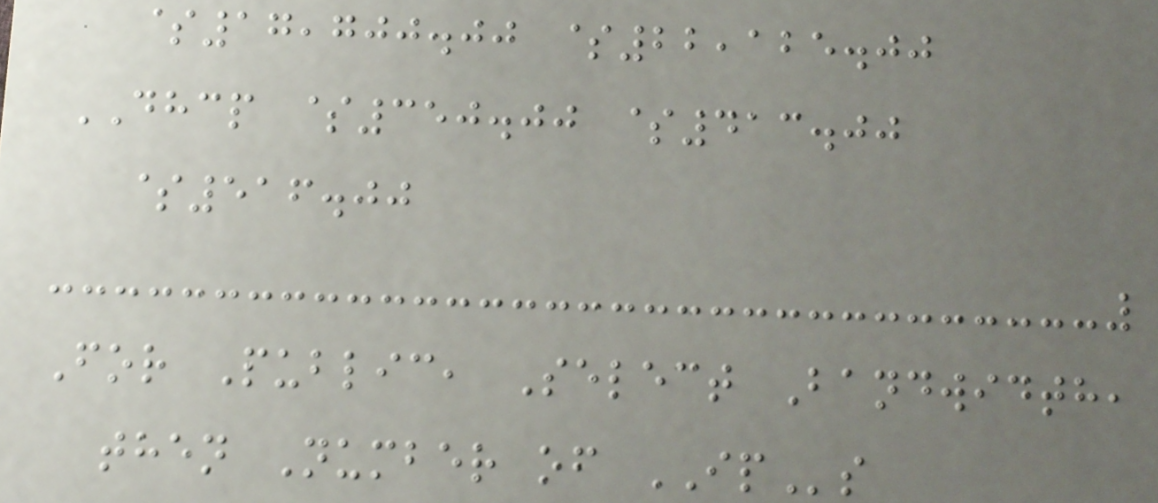$17,700.00 $22,125.00
DHCP $350.00 $413.00
$516.00
For Public, Select Bandwidth,
then Number of IPs
